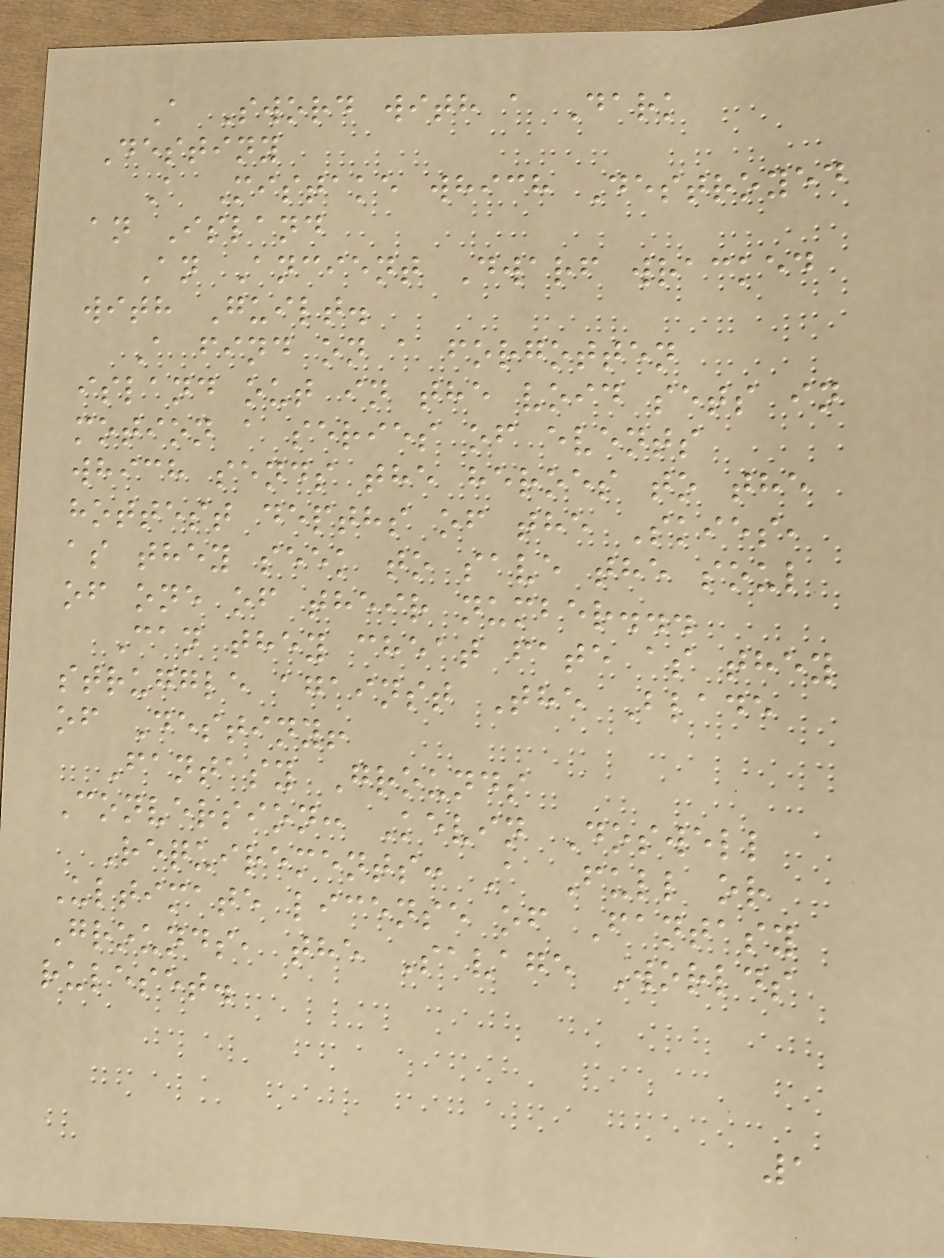A Sword with a Dark
Destiny
A Mistake which Destroyed
an Island
An Ancient Dwarf wracked
with Guilt.
A find on a forgotten
island out in the void sets in
motion a series of events
which sends the heroes to the
hottest depths of the Skies,
as they seek to save the soul
of one of their number...
Can they cheat fate as they
struggle against The Blade
of Destiny!
Fantasy Grounds
Conversion: Kevin Doswell
Requirements: A Full or
Ultimate license of Fantasy
Grounds, the Savage Worlds
ruleset.
1
